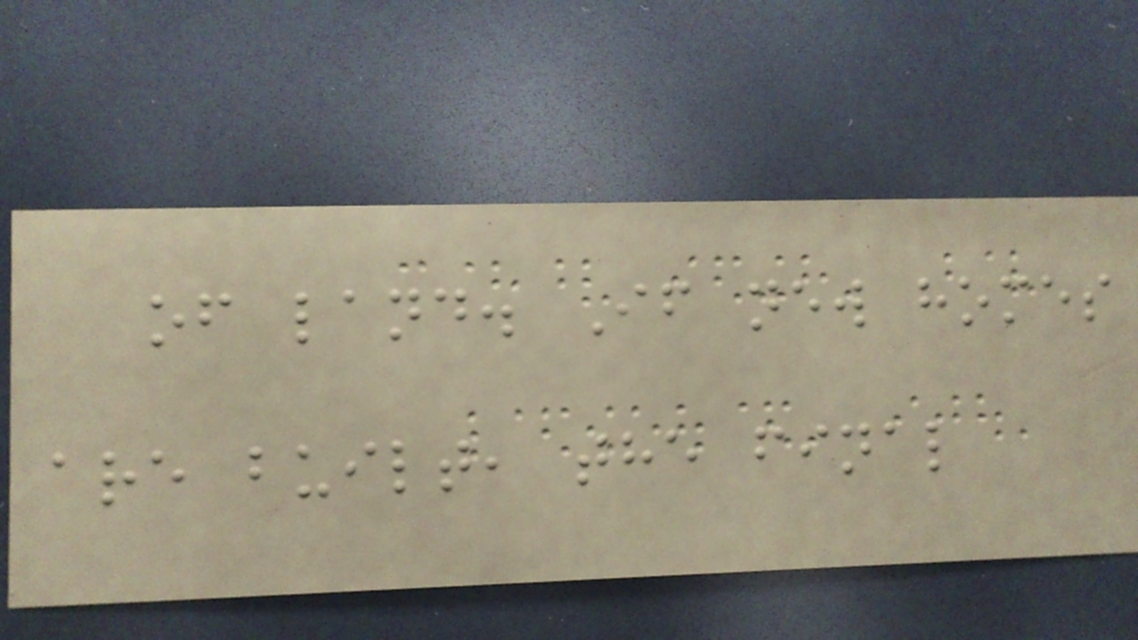of land. If new homes
are built, the final
